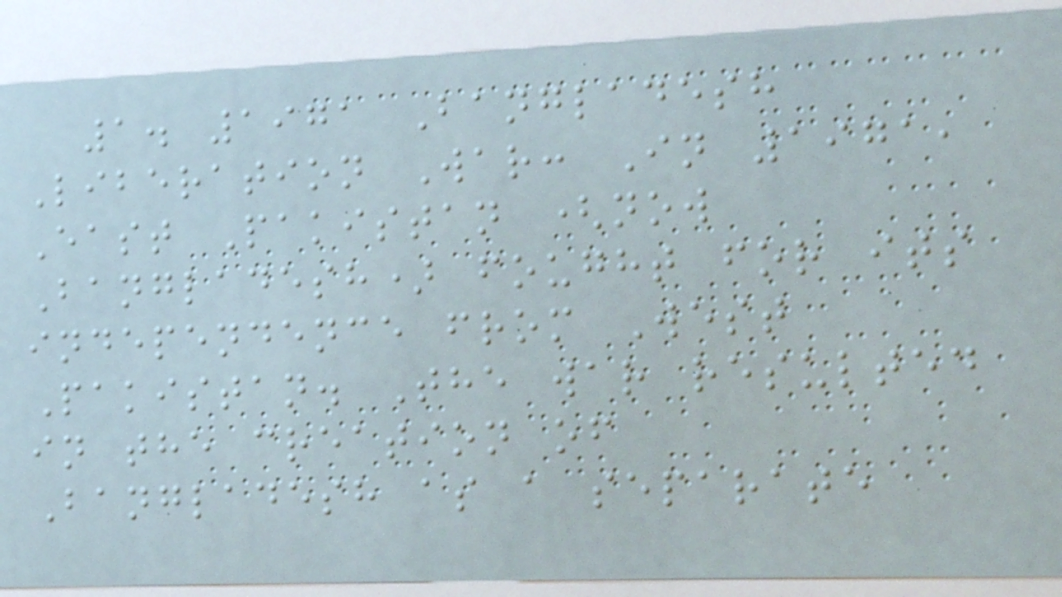1. 1971 Bangladesh
Liberation War: In 1971,
East Pakistan (now
Bangladesh) fought for its
independence from West
Pakistan. The war resulted
in the creation of
Bangladesh as a separate
